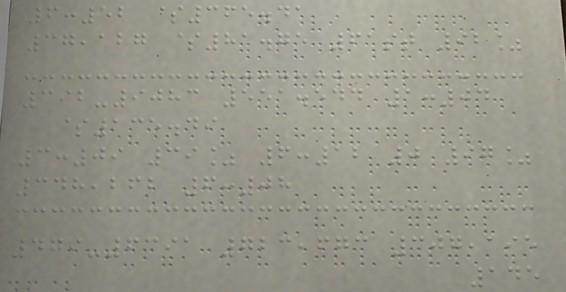6:52 $365.41
37,127 $81.75 61st 92%
392-9083 551.544 1:04
$135.49
3:09 39% 6:12 0 97%
348,262 6:08
479-6391 723,673 307,195
145
